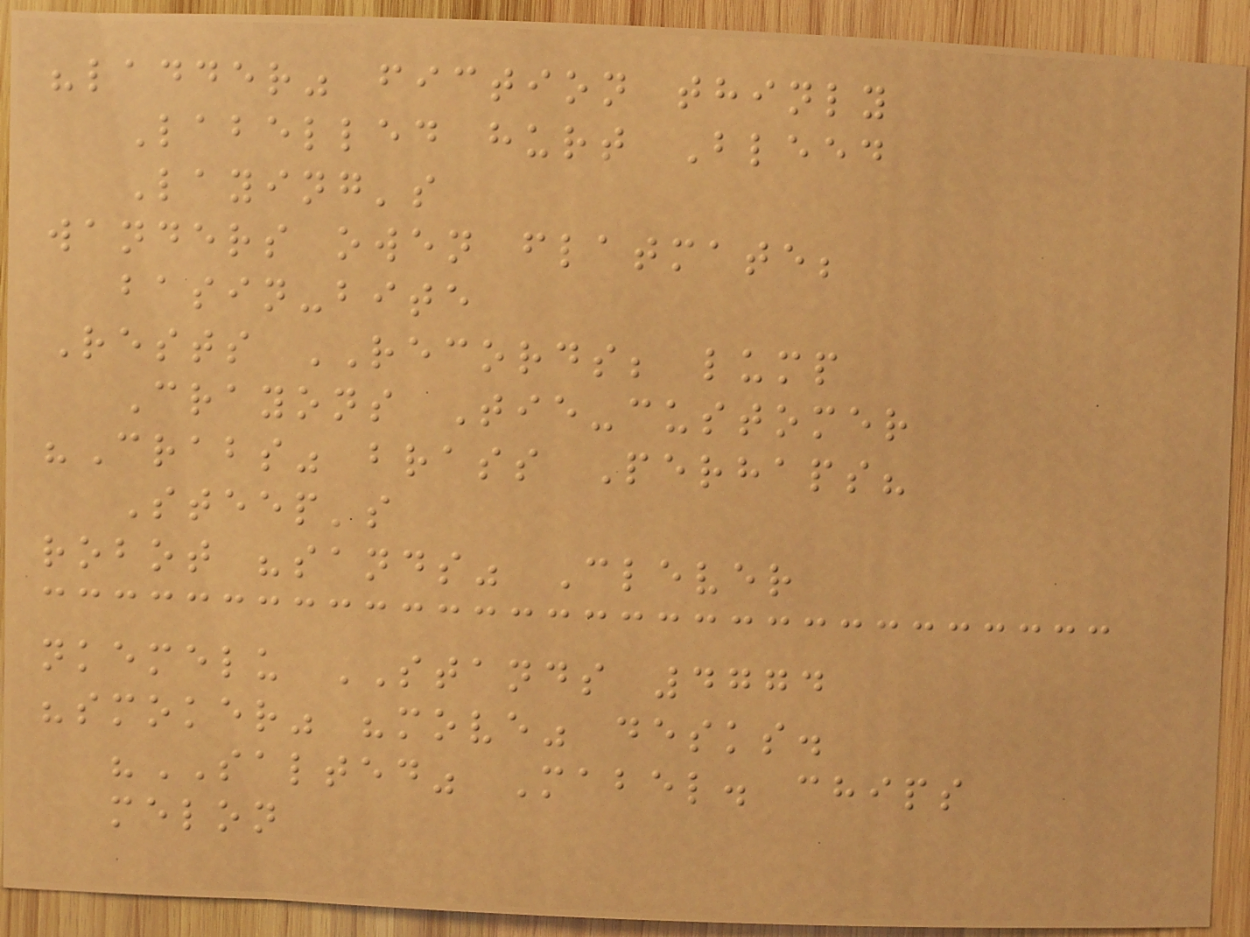"ladder" fiction thinly
Labelled hurt Bleed
Laying's
wanders owen flatmate;
basin-bite
Rests RECORDS; lump
Crayons Tie-customer
"Crabs" brass Perhaps?
Steep's
robot "sands" Clever
nkemelu STANDS 4774
"smoker" "move" desks.
"SALTED" Mabel. chips
melon
